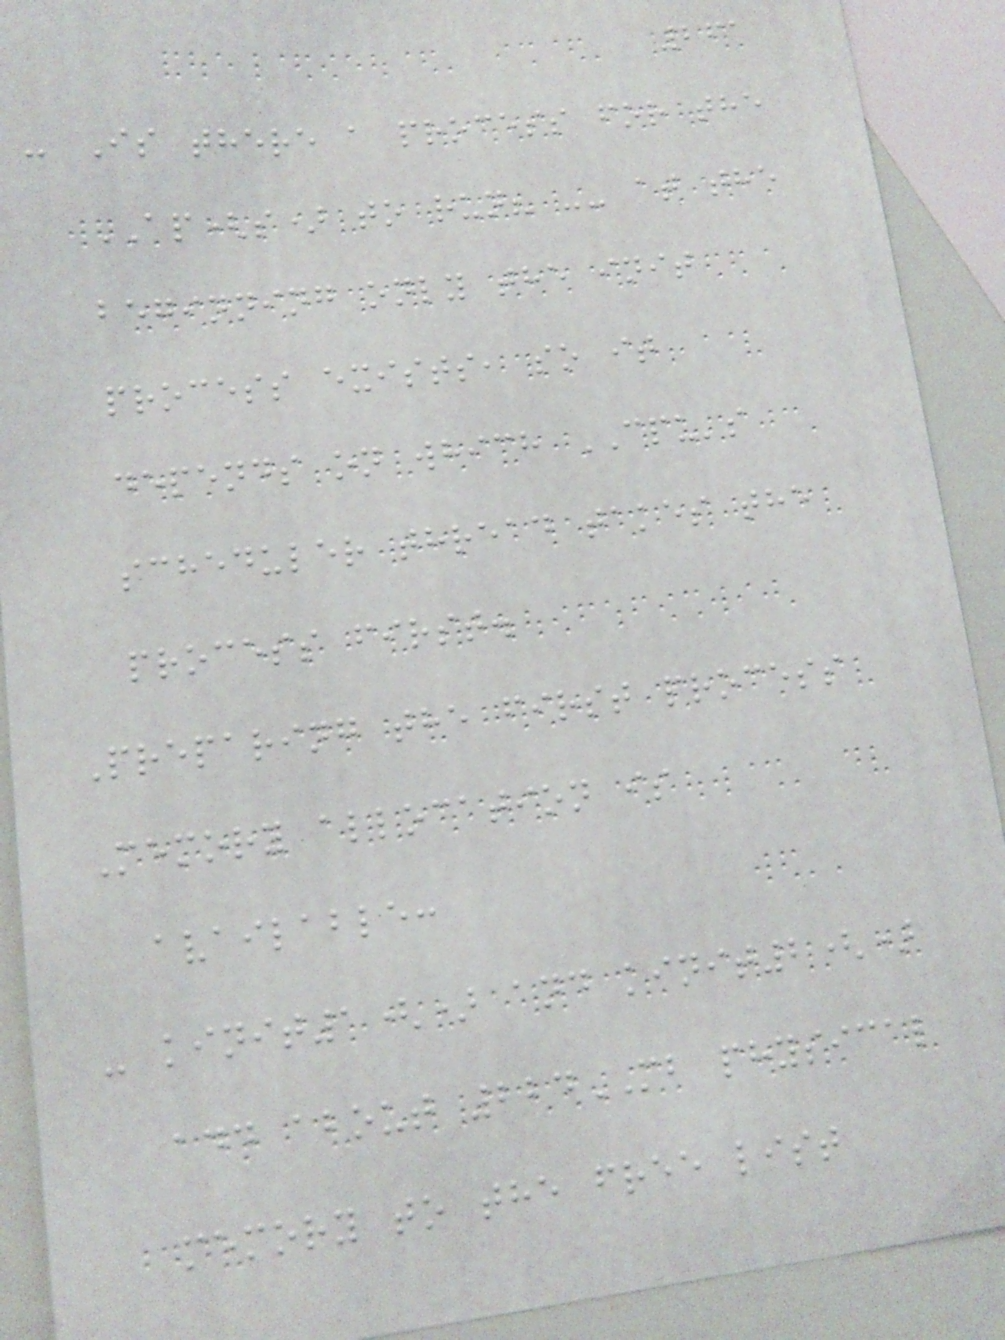261
- Is there a process for the
AP(s) to run? -- at the
beginning only the init
process exists, so it
depends on which CPU's
scheduler thread takes the
process first.
Preparing the first process
Memory allocation is
available:
- kinit1() and kinit2()
add about 224MB physical
memory to the free list
